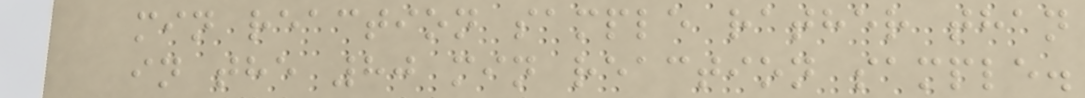min reaction sample rather than
in the 80 min reaction sample.
